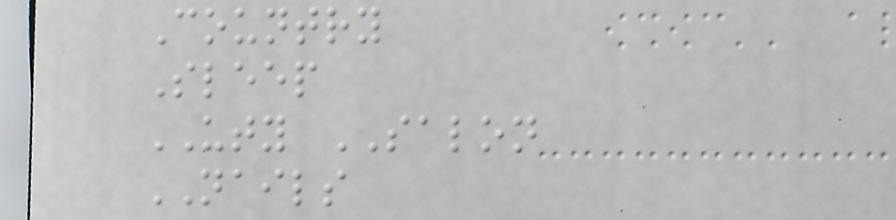Country
Sleep
UTY SALON
NAILS
